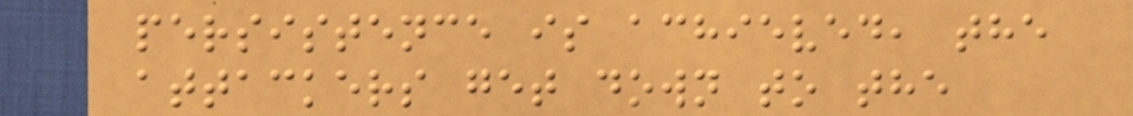persistence is achieved, the
attackers get down to the
